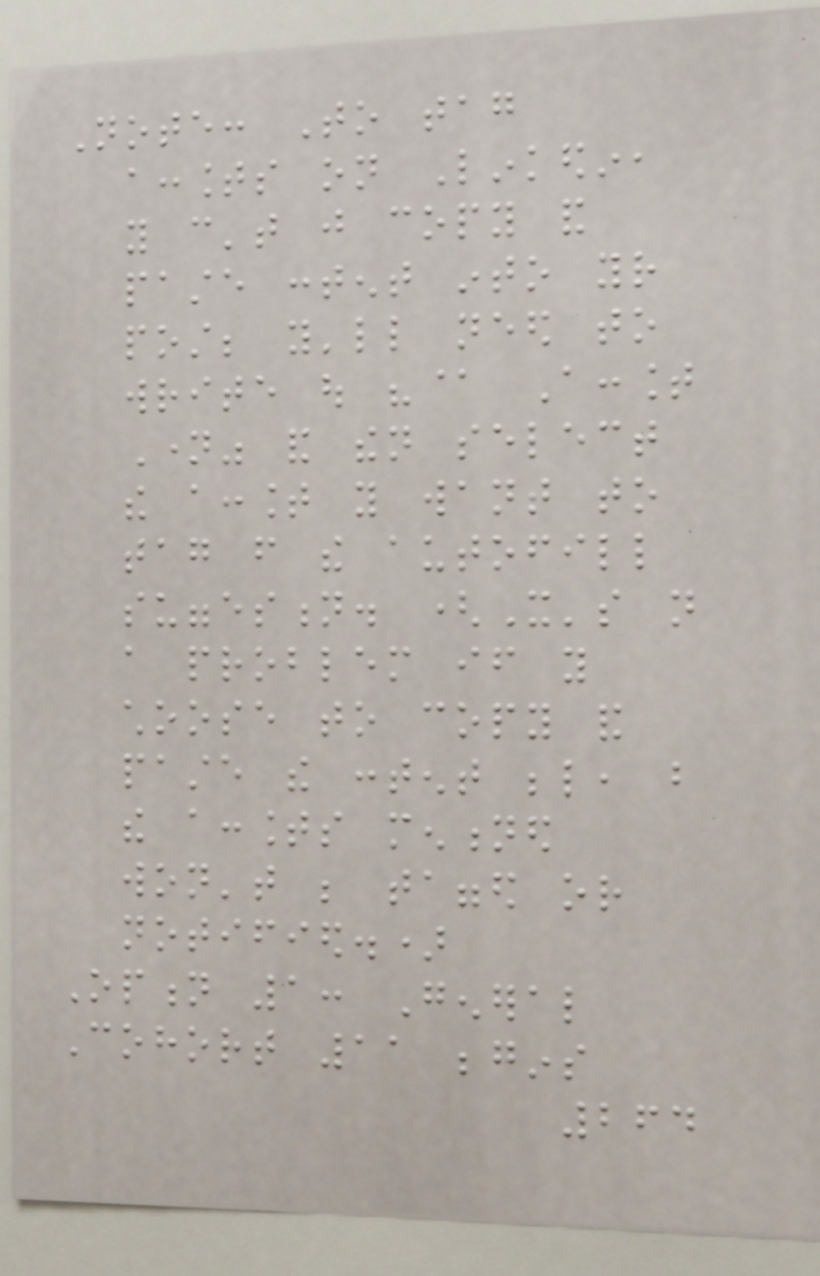Note: To tag
accounts on Linkedin,
you can't just copy and
paste content into your
post; you'll need to
write out "@ Account
Name" and then select
the account you want to
tag from the autofill
suggestion. (It's not
a problem if you
choose to copy and
paste the content below, but
the accounts mentioned
won't be tagged or
notified.)
Option 1: General
Cohort 11 begins
264
